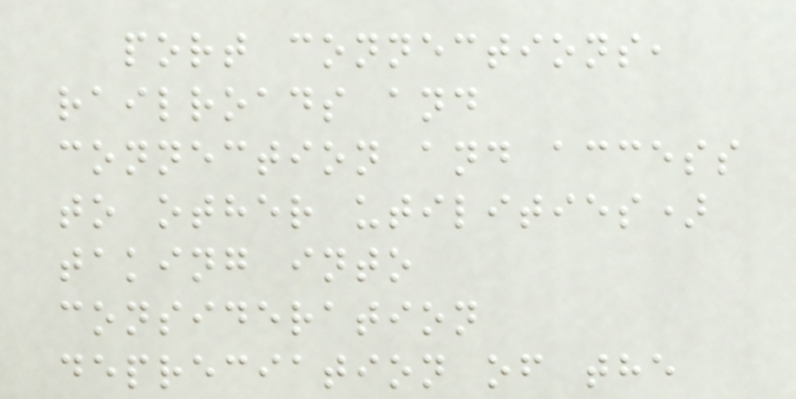port connections,
railroads and
connection and access
to other utilities)
taking into
consideration
depreciation of the
